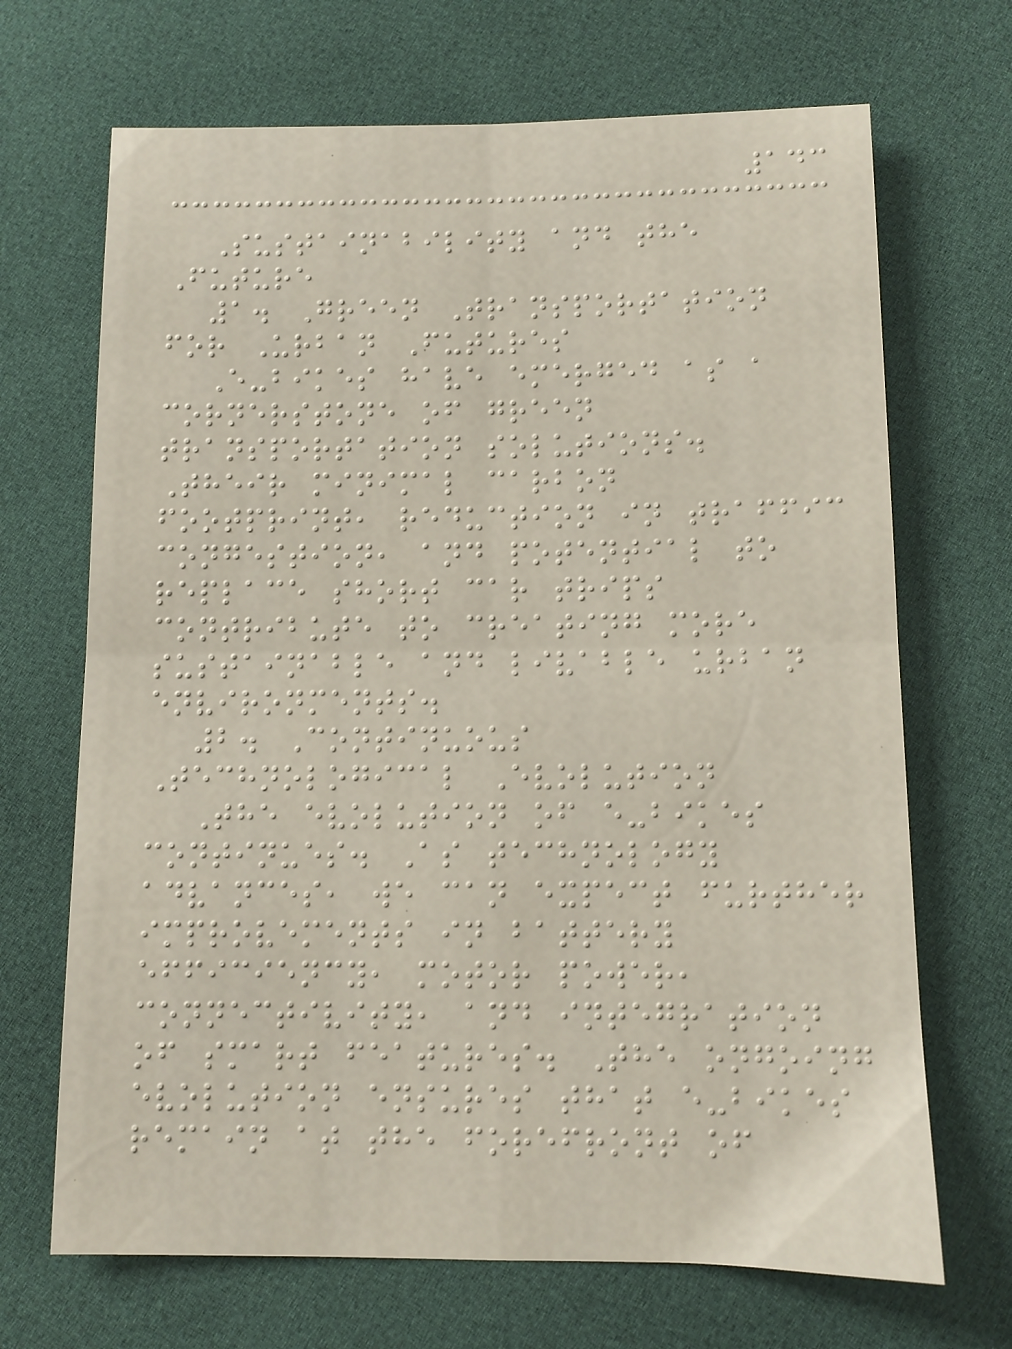143
Sustainability and the
Future
1. Green Transportation
for Urban Futures
E-bikes have emerged as a
cornerstone of green
transportation solutions.
Their minimal carbon
footprint, reduction in traffic
congestion, and potential to
replace short car trips
contribute to creating more
sustainable and livable urban
environments.
2. Continuous
Technological Evolution
The evolution of e-bikes
continues. As technology
advances, we can expect further
improvements in battery
efficiency, motor power,
connectivity, and integration
of smart features. The ongoing
evolution ensures that e-bikes
remain at the forefront of
